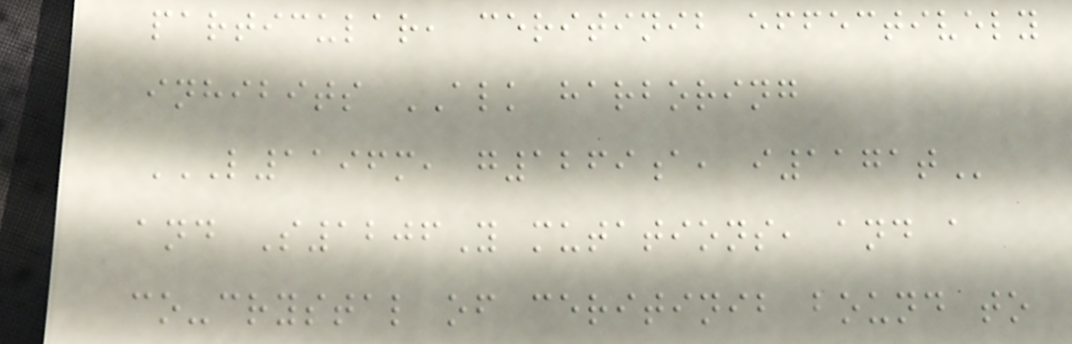particular, ceritinib effectively
inhibits ALK harboring
L1196M, G1269A, I1171T
and S1206Y mutations, and a
co-crystal of ceritinib bound to
